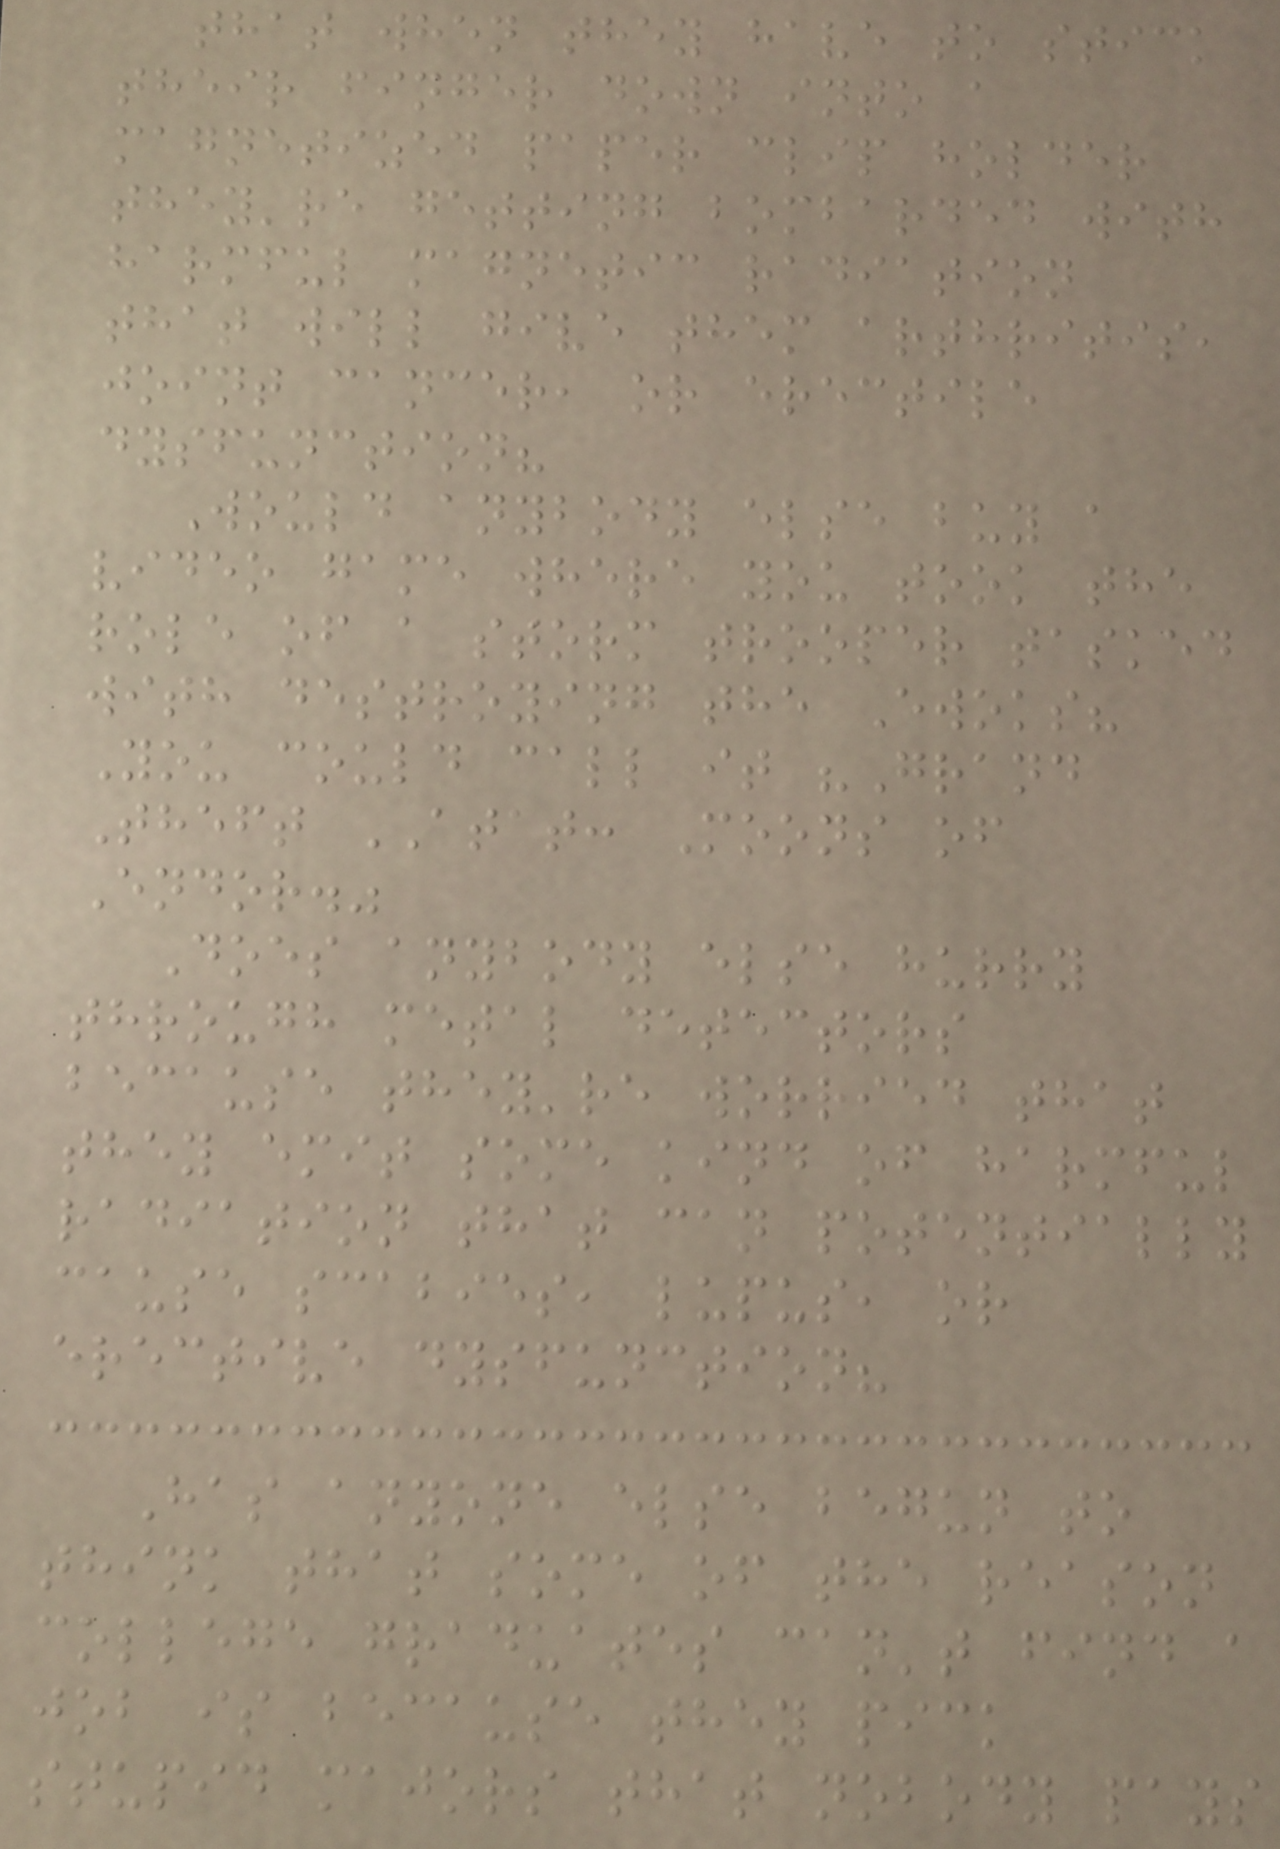that when they have to stick
their finger down into a
magnetized paper clip holder
they're getting bombarded with
harmful magnetic radiation
that will give them arthritis,
joint cancer, or erectile
dysfunction?
Would anybody else buy a
video game where you took the
role of a storm trooper tasked
with destroying the Ewoks?
You could call it "Grand
Theft ATAT: Moons of
Endor."
Does anybody else hurry
through metal detectors
because they're worried that
they emit some kind of harmful
radiation that can potentially
cause scabies, lupus, or
erective dysfunction?
Has anyone else begun to
think that some of the reason
college graduates can't find a
job is because they pick
stupid majors that nobody pays
